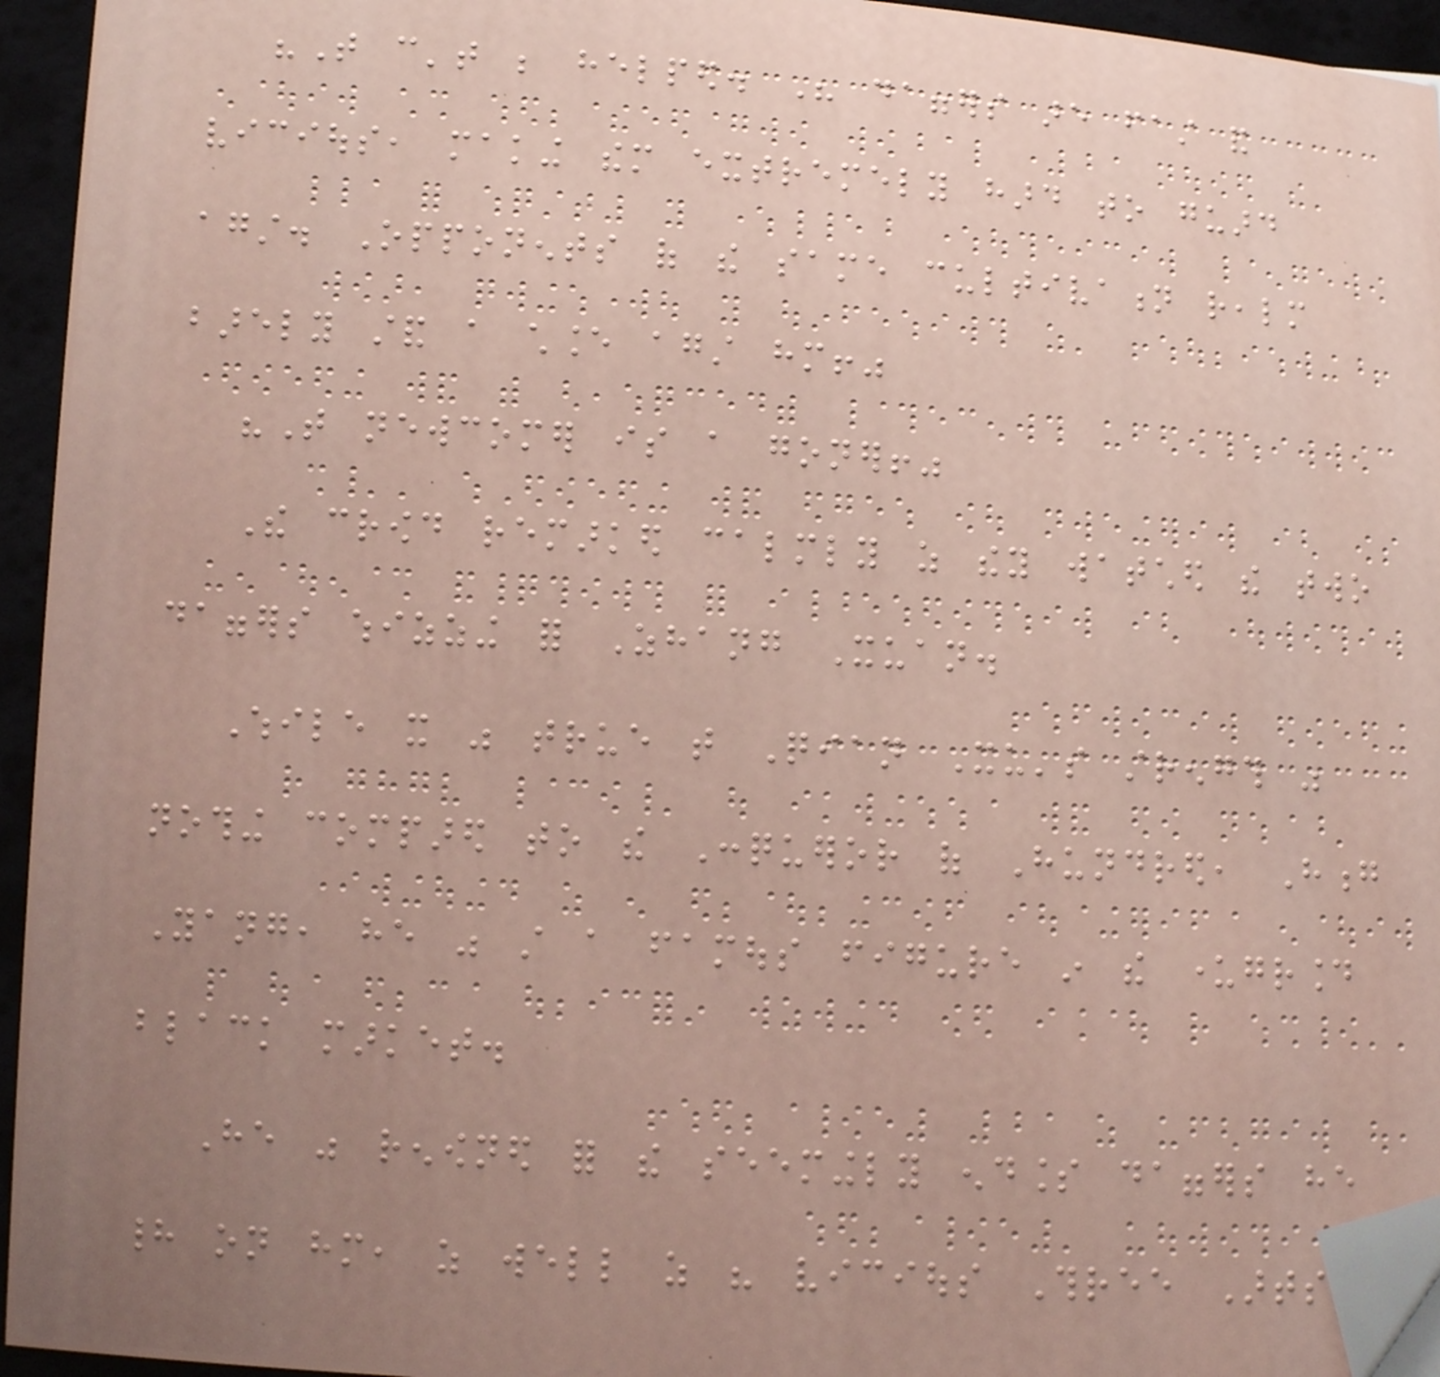"That can't be helped. His daggers are fast and
vicious, making them extremely hard to guard
against. Opponents of the same cultivation realm
barely stand a chance against him!"
"That newcomer is a goner!"
The crowd remarked calmly as they watched the two
daggers whizzing for Zhang Xuan.
While it was true that Qian Xu's strength was
nothing compared to the Conqueror of Hundred, Hong
Yang, he was still a famous figure in the underground
black market.
He was renowned for the seemingly endless daggers he
had on him, as well as his vicious Three Arts of
